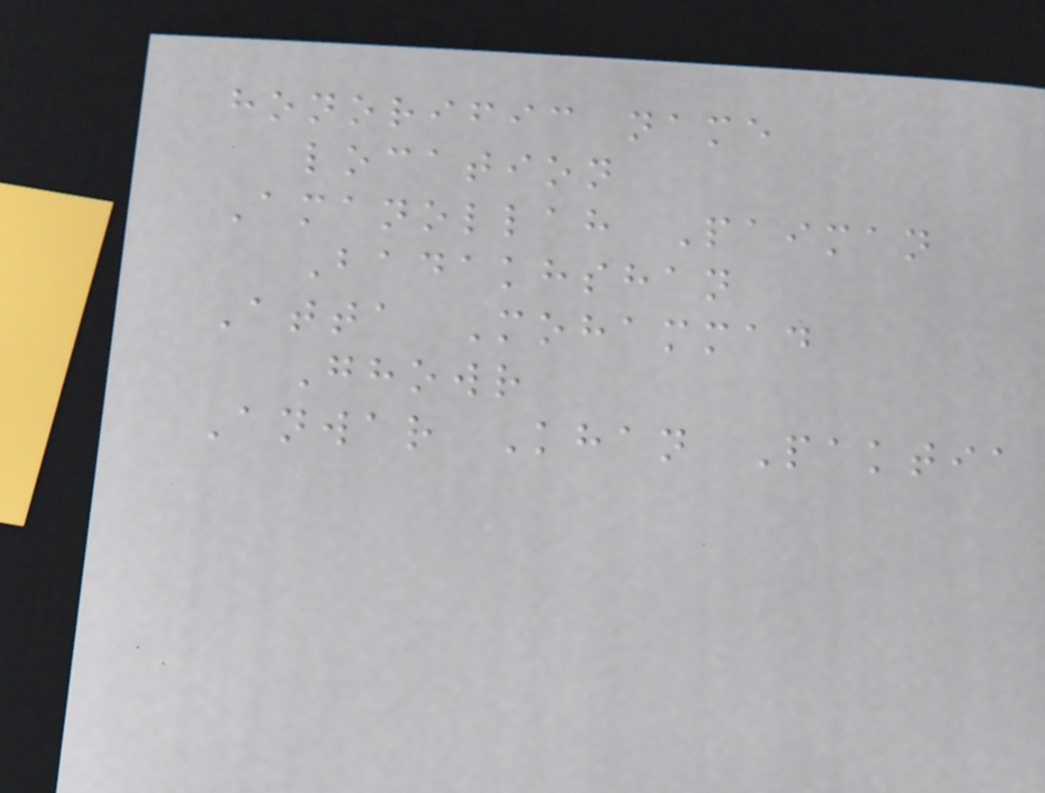honorific name
location
Amanollah Paiman
Badakhshan
Atta Mohammad
Ghowr
Anwar Khan Paktia
